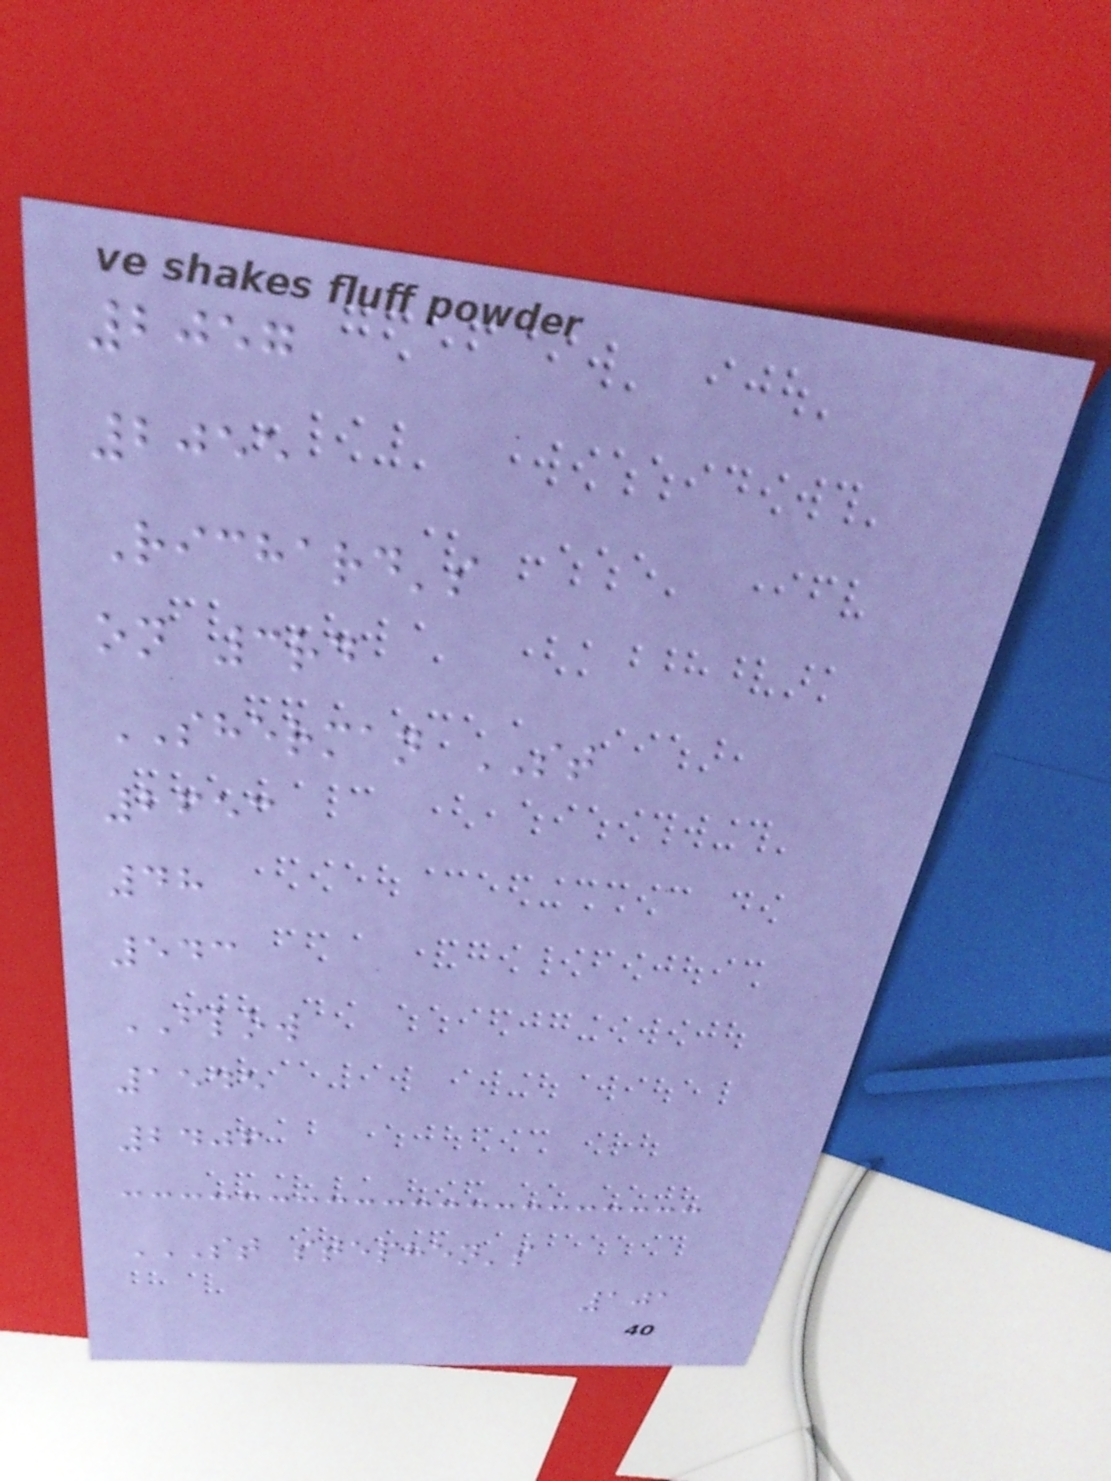2057
2055
Richard's
on 3rd
SHERMAN ST
2653
48
543
FLOW
1545
2406
ST STEPHEN'S
101
